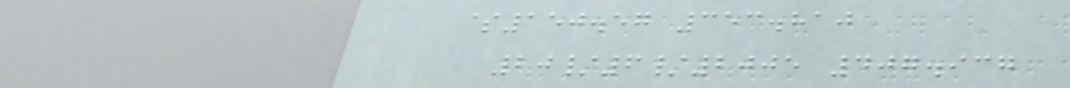$150.57 353.810
20/6/2005 407.937
